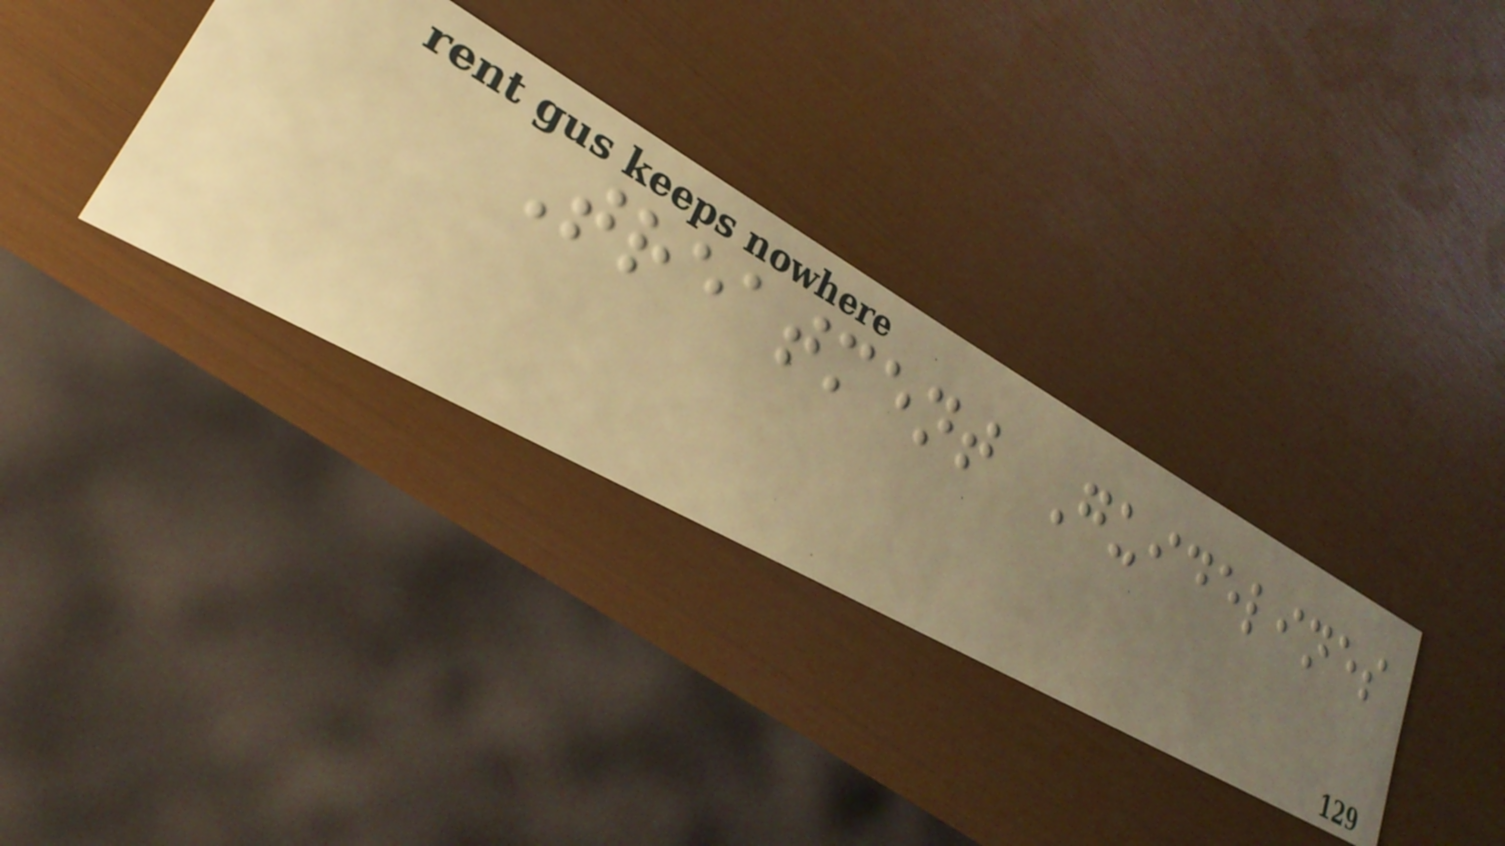Treatment Guidelines
